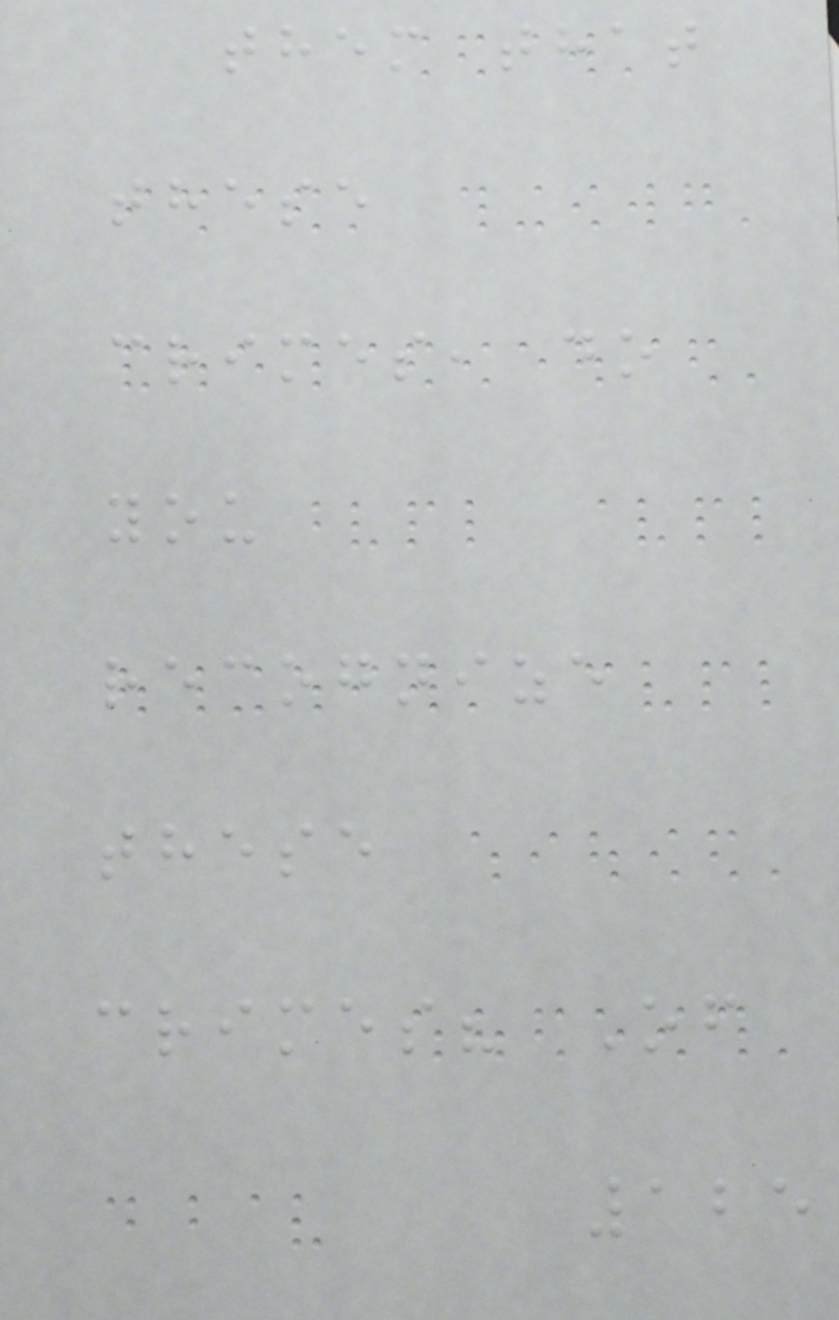them that
these
crimes, do
you
recognize
these
crimes? Of
125
